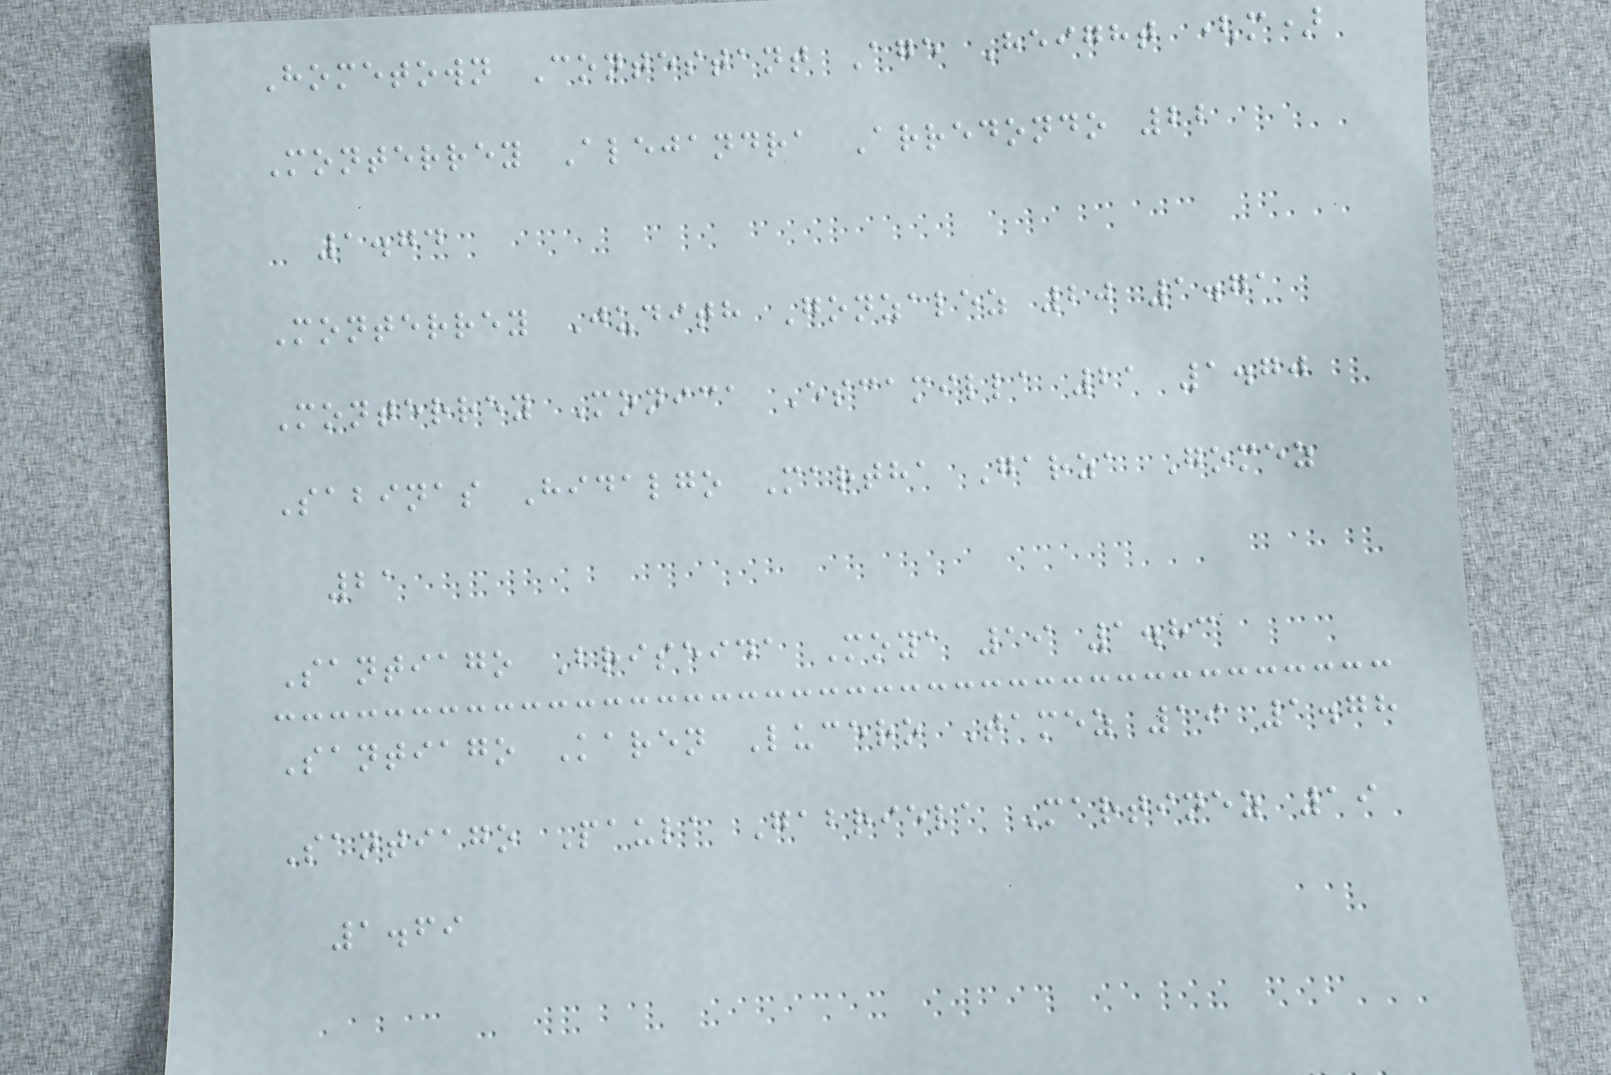Hometown Contestant Age Height (m)
Monterrey Alejandra Arredondo 22
1.74
Monterrey Judith Gonzalez 20 1.71
Monterrey Monica Escamilla 21 1.70
Sabinas Hidalgo Martha Garza Gomez
21
Santiago Briseida Moya 19 1.83
Santiago Karen Lucero Tamez 19 1.78
Santiago Paula Gabriela Martinez 19
1.69
